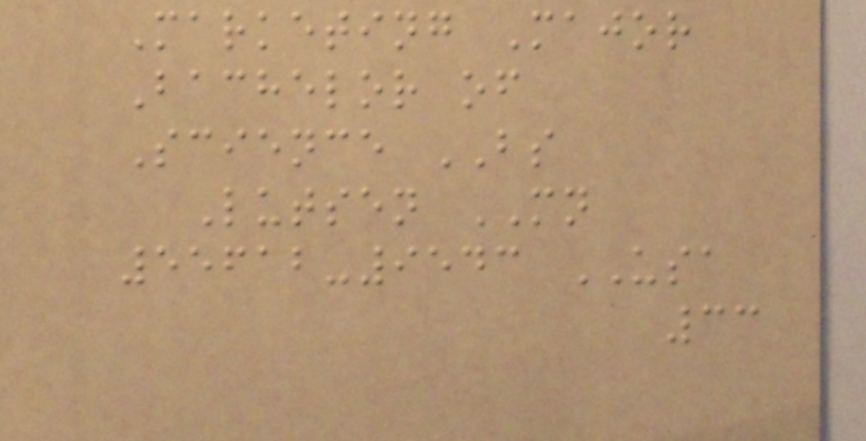Marketing Major
Bachelor of
Science BS
Lutsen MN
55612-9543 USA
33
